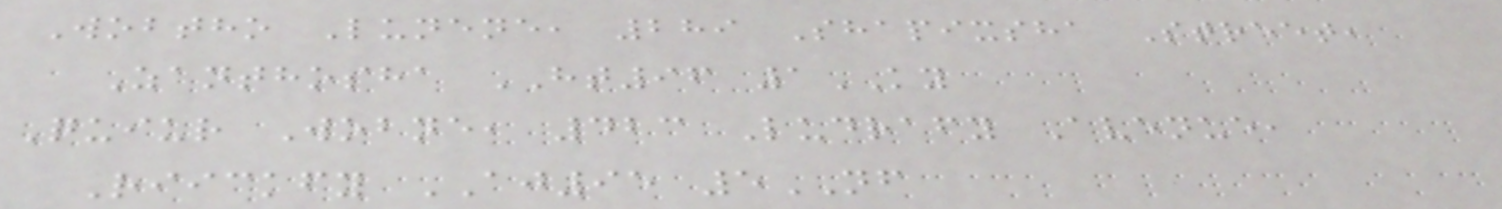Wobtho Lunene, 289 Shapixsha Street,
Zanthosha HT96 1KY
Quiur Wobne, 423 Ludrafy Avenue,
Riickfy AJ95 5NF
